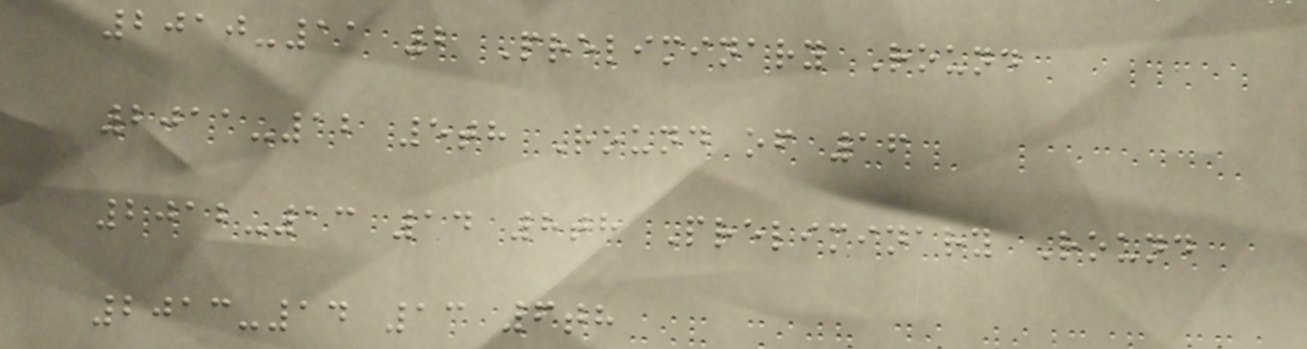2010-11 2 Preliminary Round
2011-12 5th Round of 16
2012-13 14 8th Preliminary Round
2013-14 13 6th
